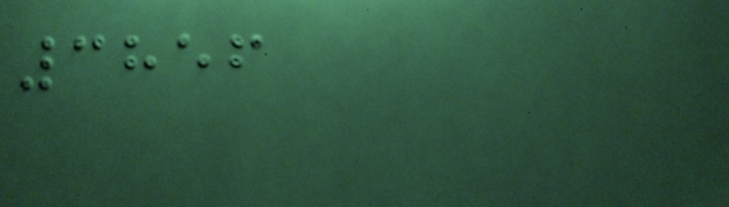3856
